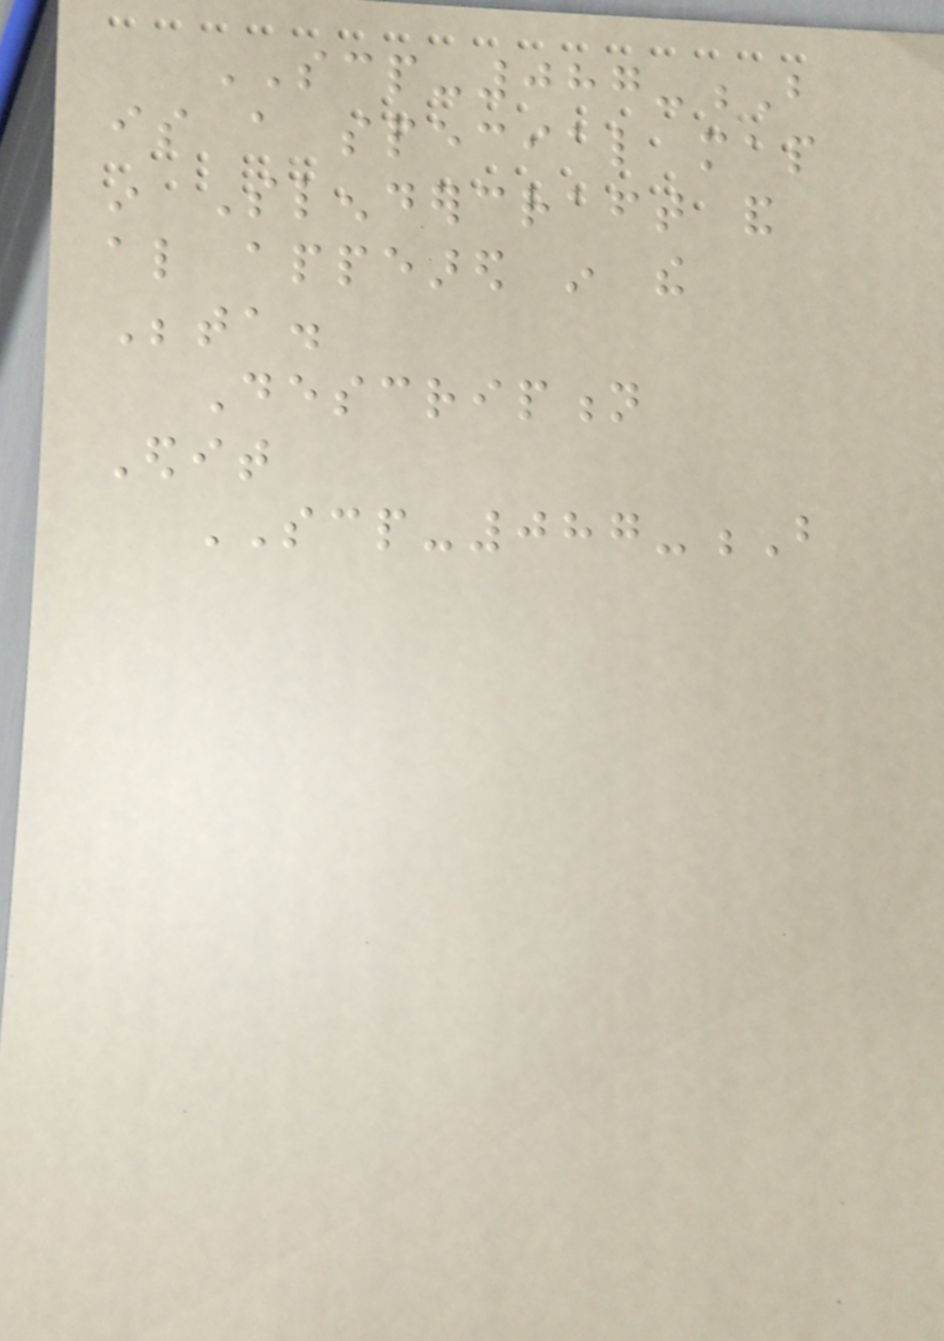SCP-087-B
is a special map
in Slendercraft and
also appeared in the
Beta.
Description
Edit
SCP-087-B
